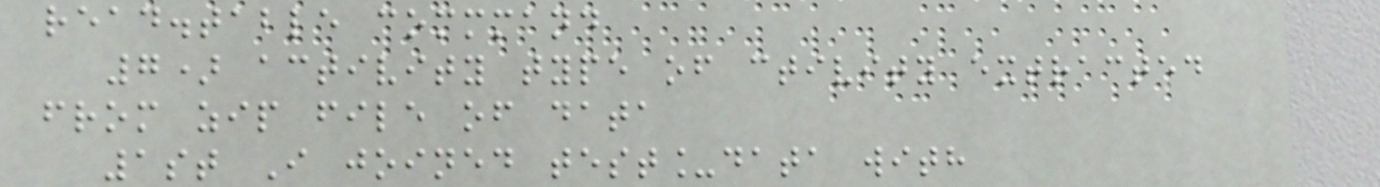read.table commmand
7) activity type of ctivity extracted
from zip file of data
1st I joined test_data with
